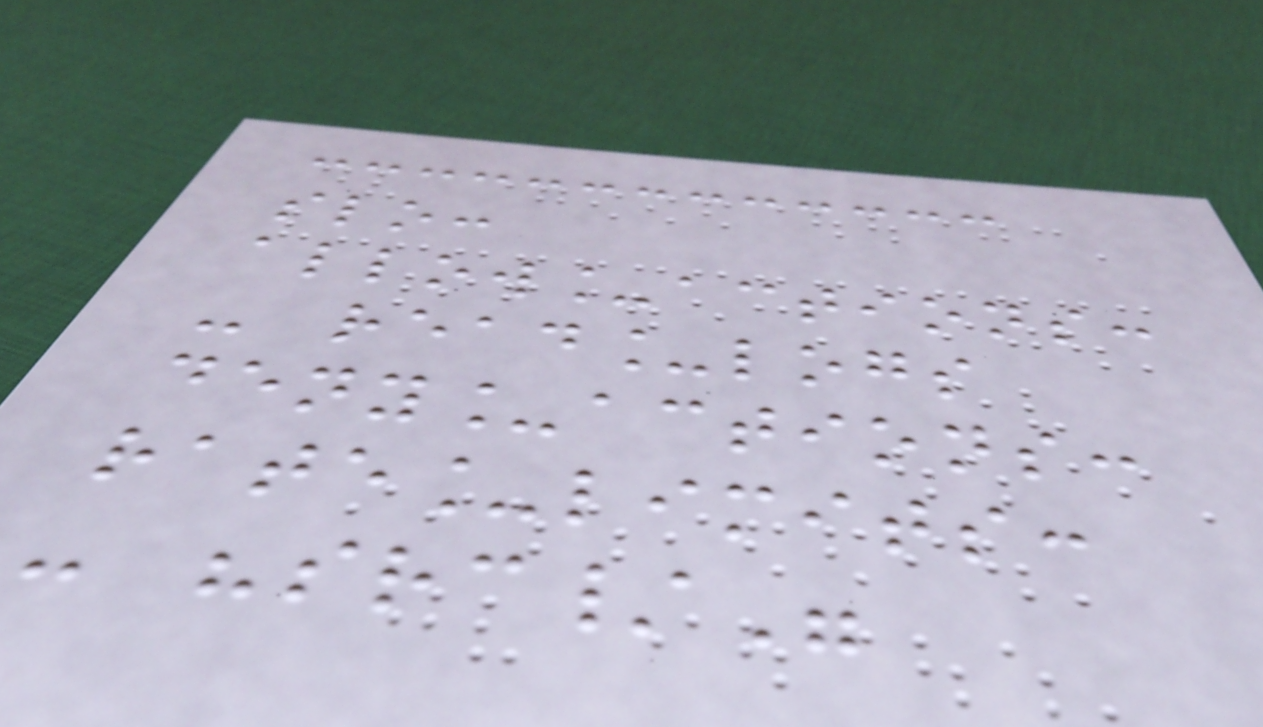slo:
allow_actions:
- read_logs
deny_actions:
rate_limits:
- "src/"
